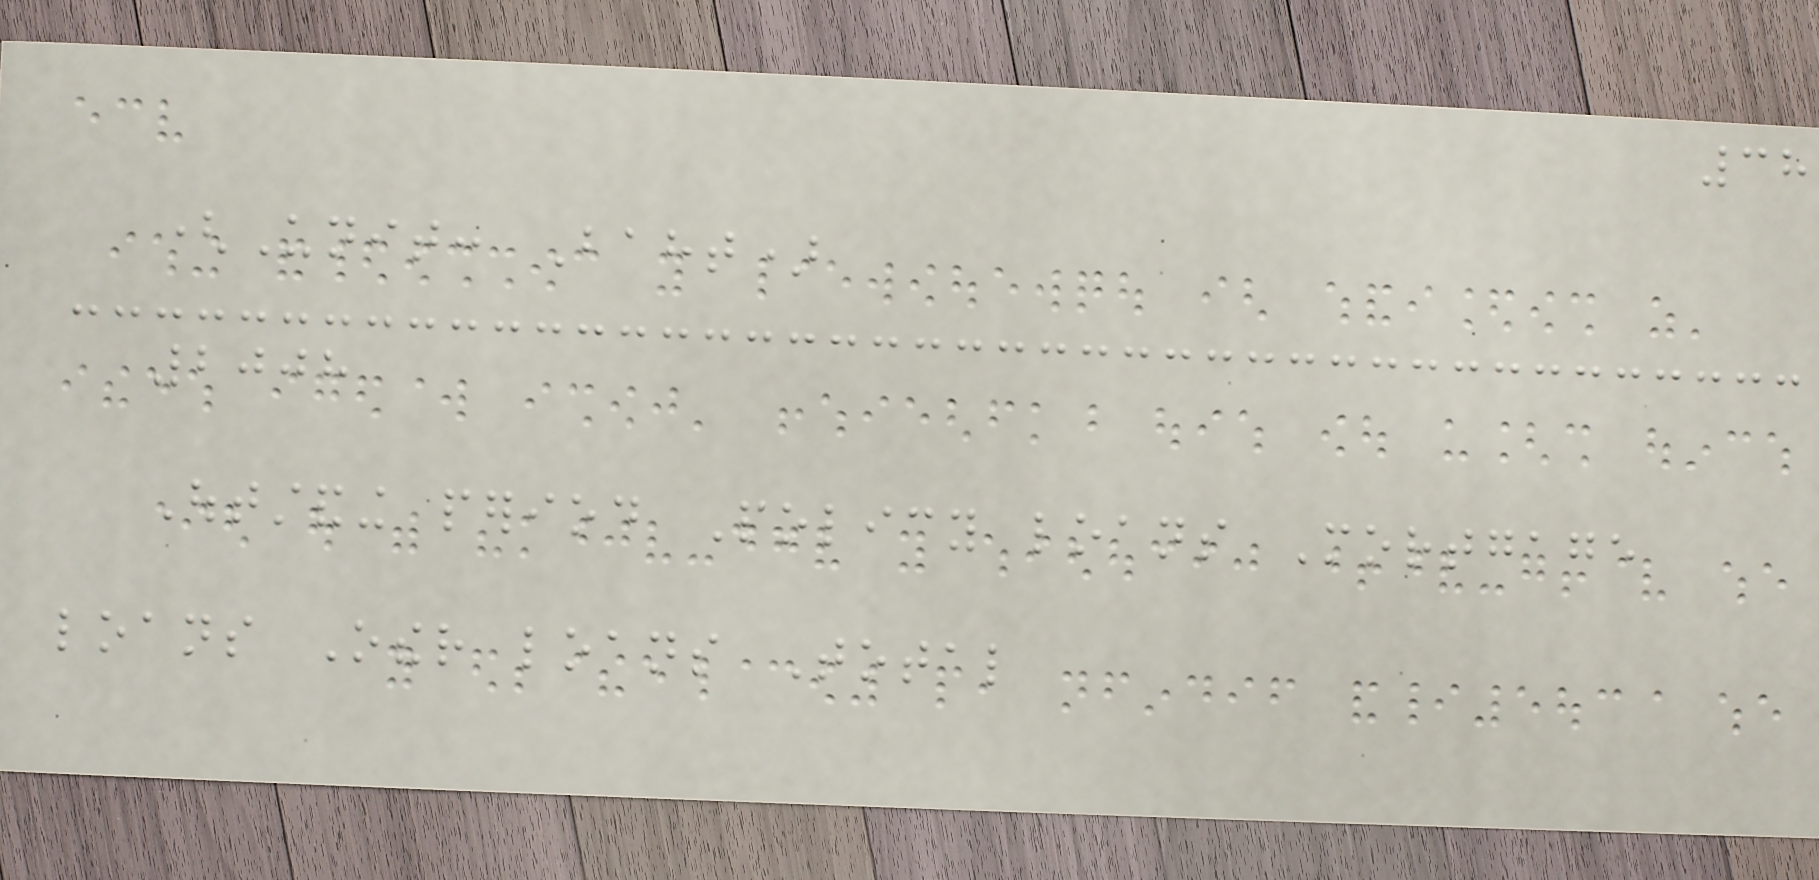38
(Unit: Baht)
2008
Outstanding period Policy loans Mortgage
loans Other loans Total
